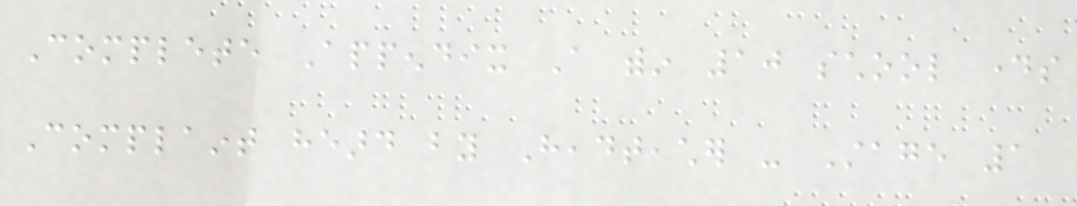Complete Appendix A within 10 school days
Complaint heard by Headteacher - Stage 1
